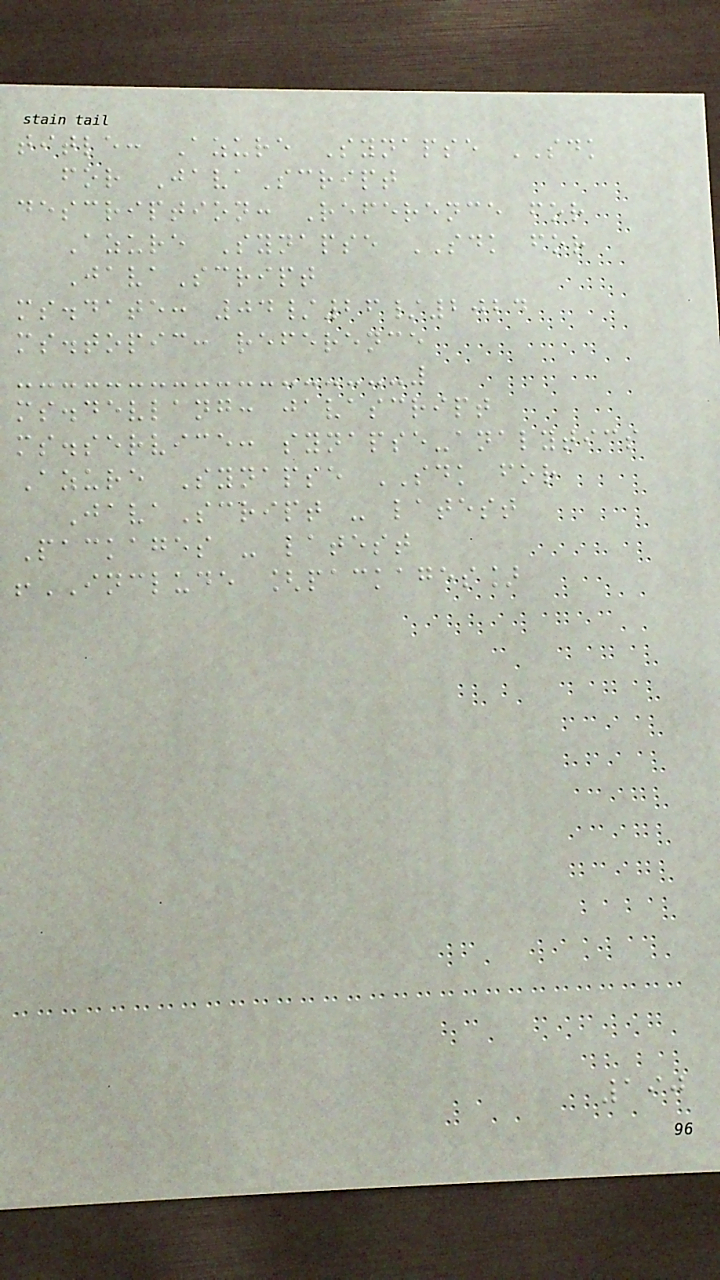title: Azure Synapse SDK
for JavaScript
description: Reference for
Azure Synapse SDK for
JavaScript
ms.date: 04/26/2024
ms.topic: reference
ms.devlang: javascript
ms.service: synapse-analytics
Azure Synapse SDK for
JavaScript - latest
Packages - latest
!INCLUDE [packages]
190
